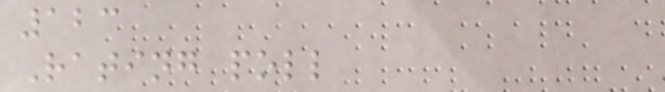123
Rating poll
